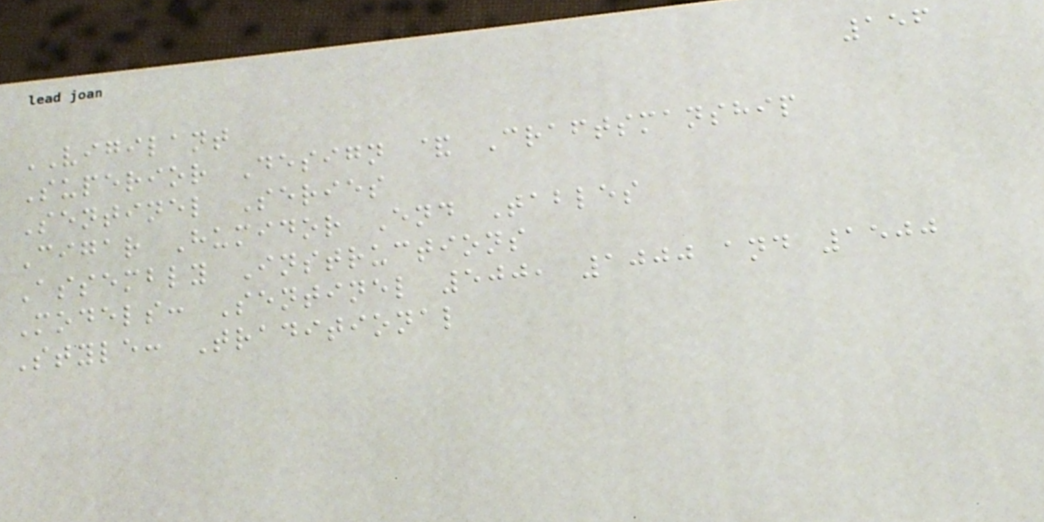156
VIGILANT
Superior Design & Craftsmanship
Sentinel Series
Cigar Humidor End Tables
Assembly Instructions
Models: Sentinel 500, 1000 and 1500
Style: Traditional
